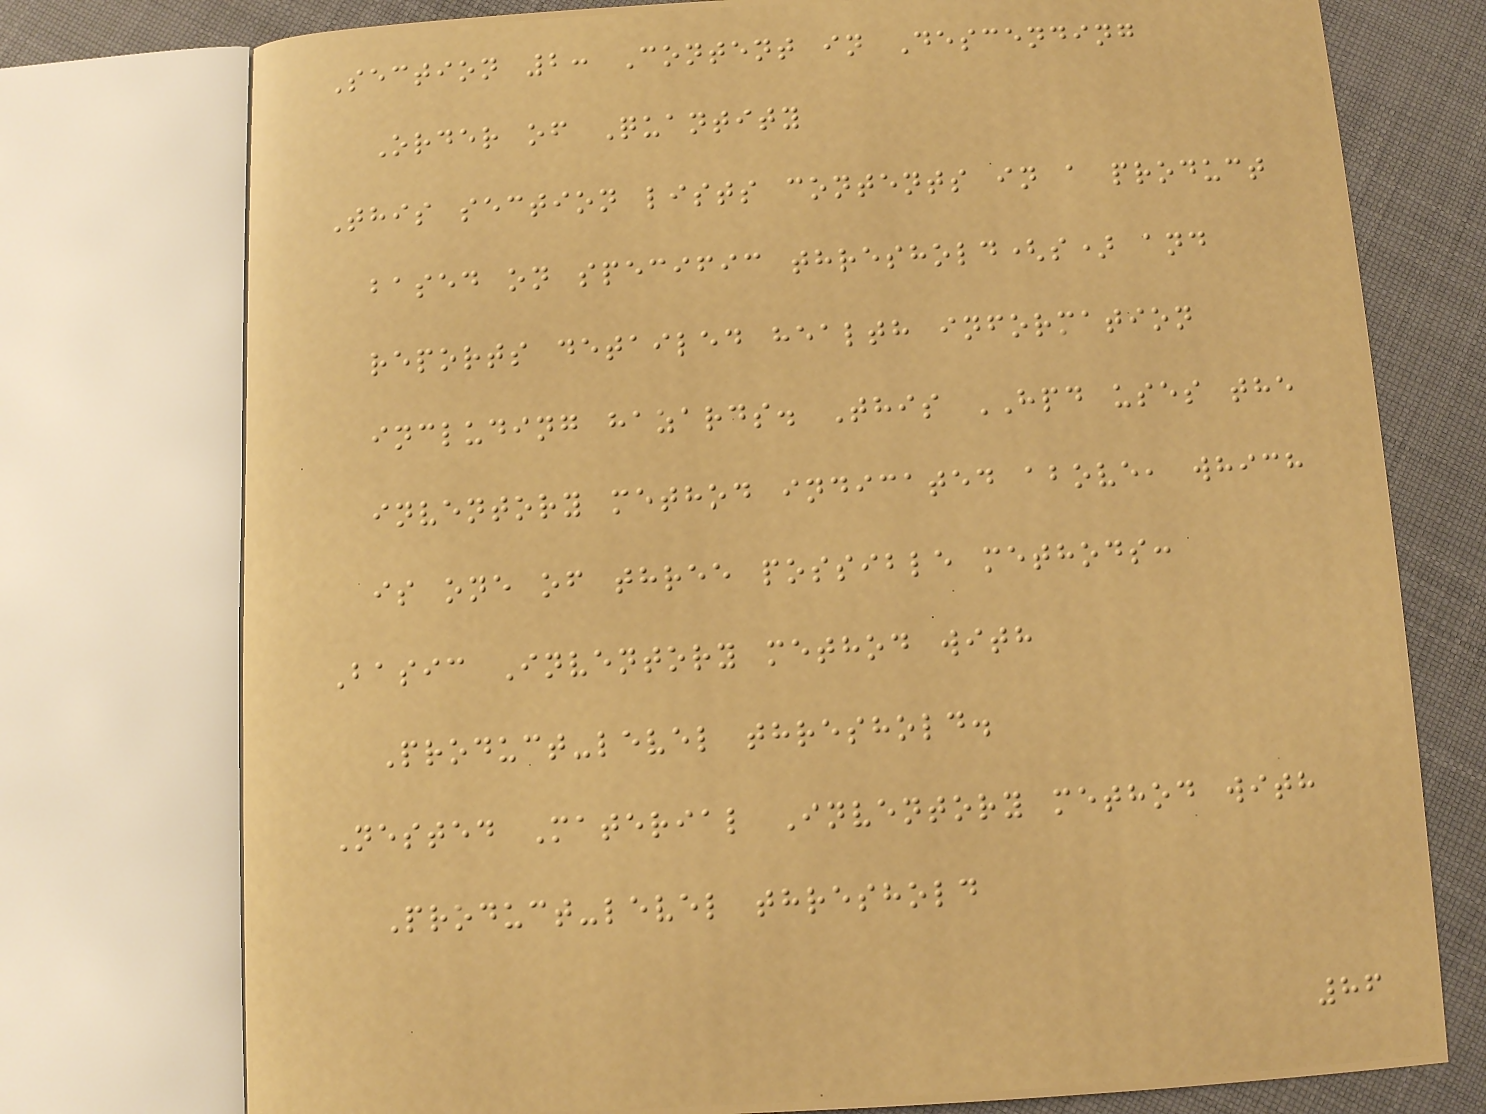Section 2: Content in Descending
Order of Quantity
This section lists contents in a product
based on specific threshold(s) and
reports detailed health information
including hazards. This HPD uses the
inventory method indicated above, which
is one of three possible methods:
Basic Inventory method with
Product-level threshold.
Nested Material Inventory method with
Product-level threshold
86
